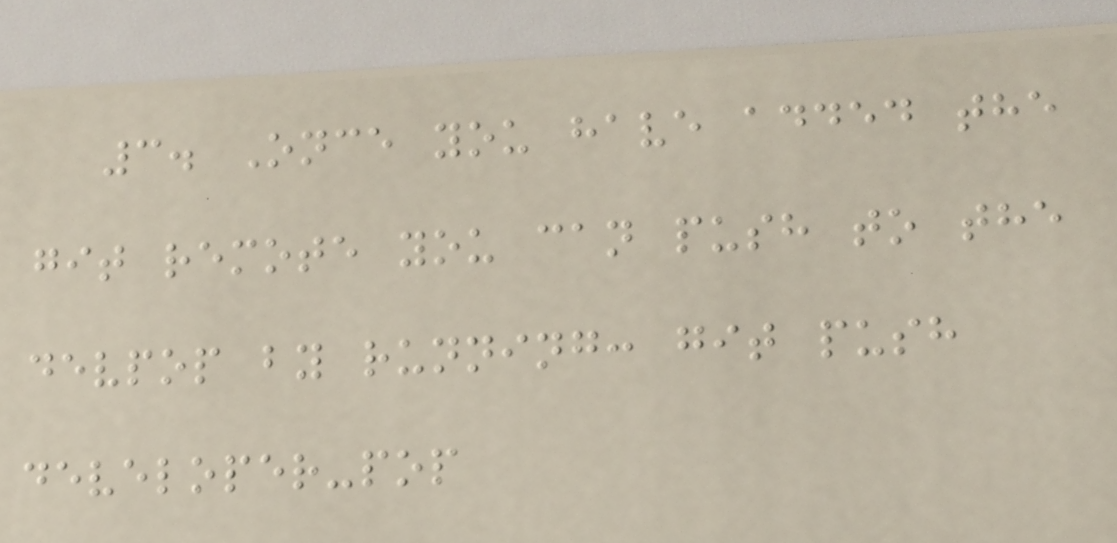3. Once you have added the
git remote you can push to the
devpop by running: git push
developer-pop
